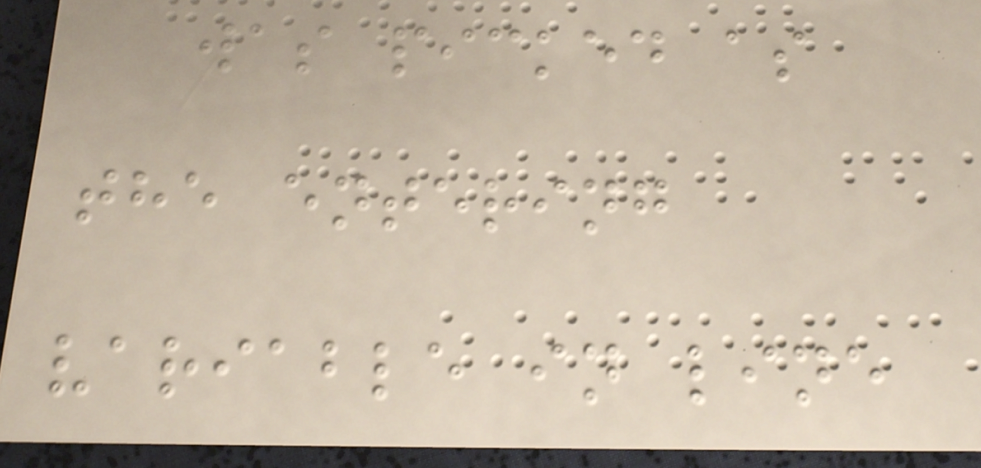was picked as
the entering
variable in line
